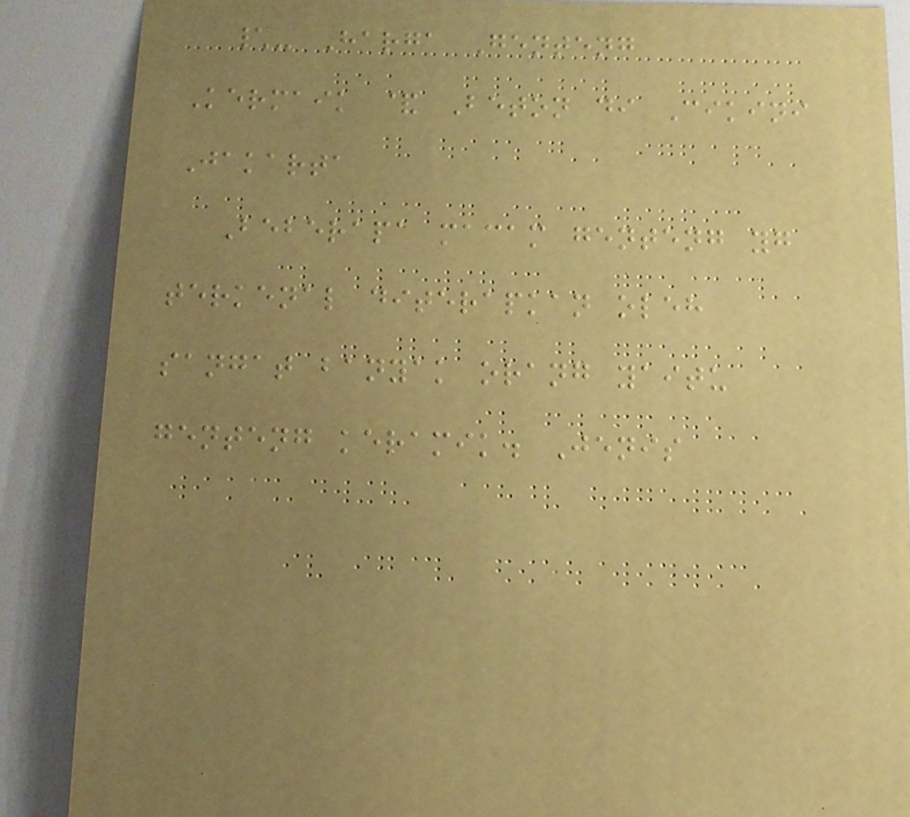\- Harga Genteng
Kermaik & Beton di Cikini
Jakarta
Beberapa macam genteng yg
terkenal diterapkan oleh
sangat banyak orang yaitu
genteng keramik. Jenis
